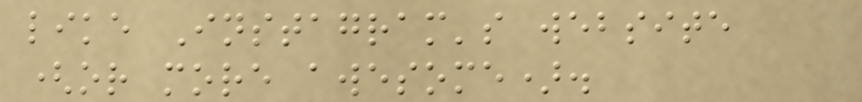like Instagram's website
(or more awesome).
